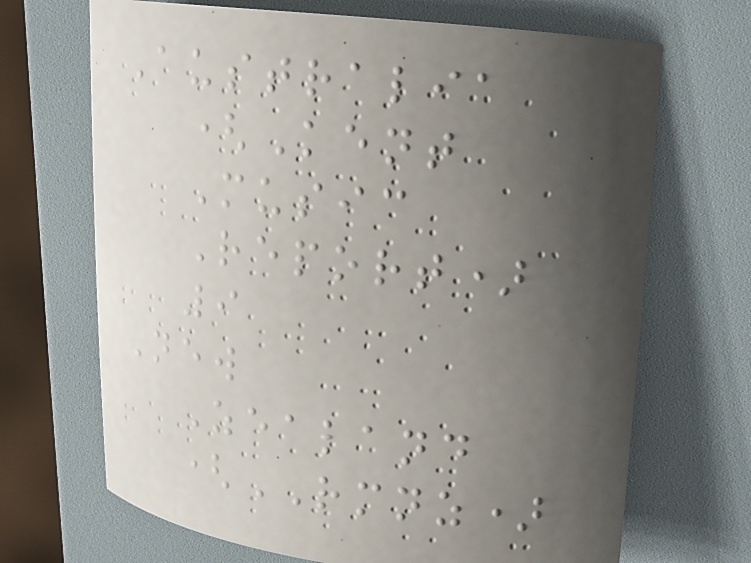Australia
(Kent
Music
Report)
9
New
Zealand
(RMNZ)
